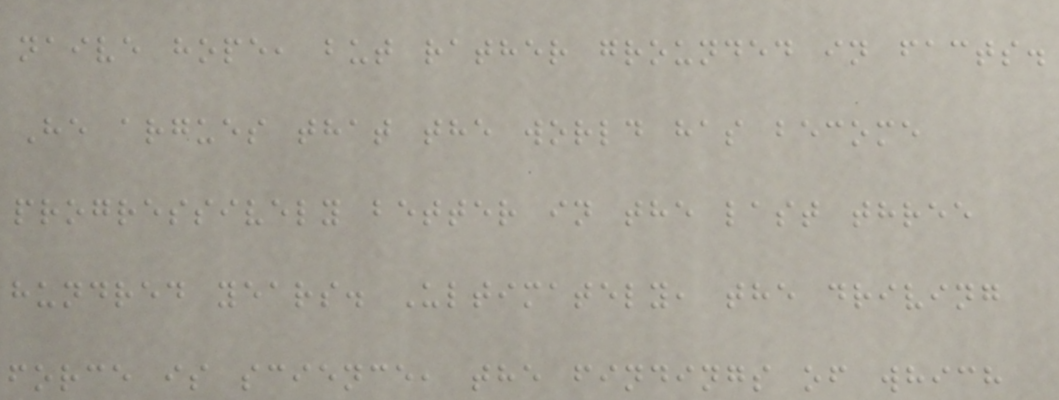naive hope, but rather grounded in facts.
He argues that the world has become
progressively better in the last three
hundred years. Ultimately, the driving
force is science, the findings of which
